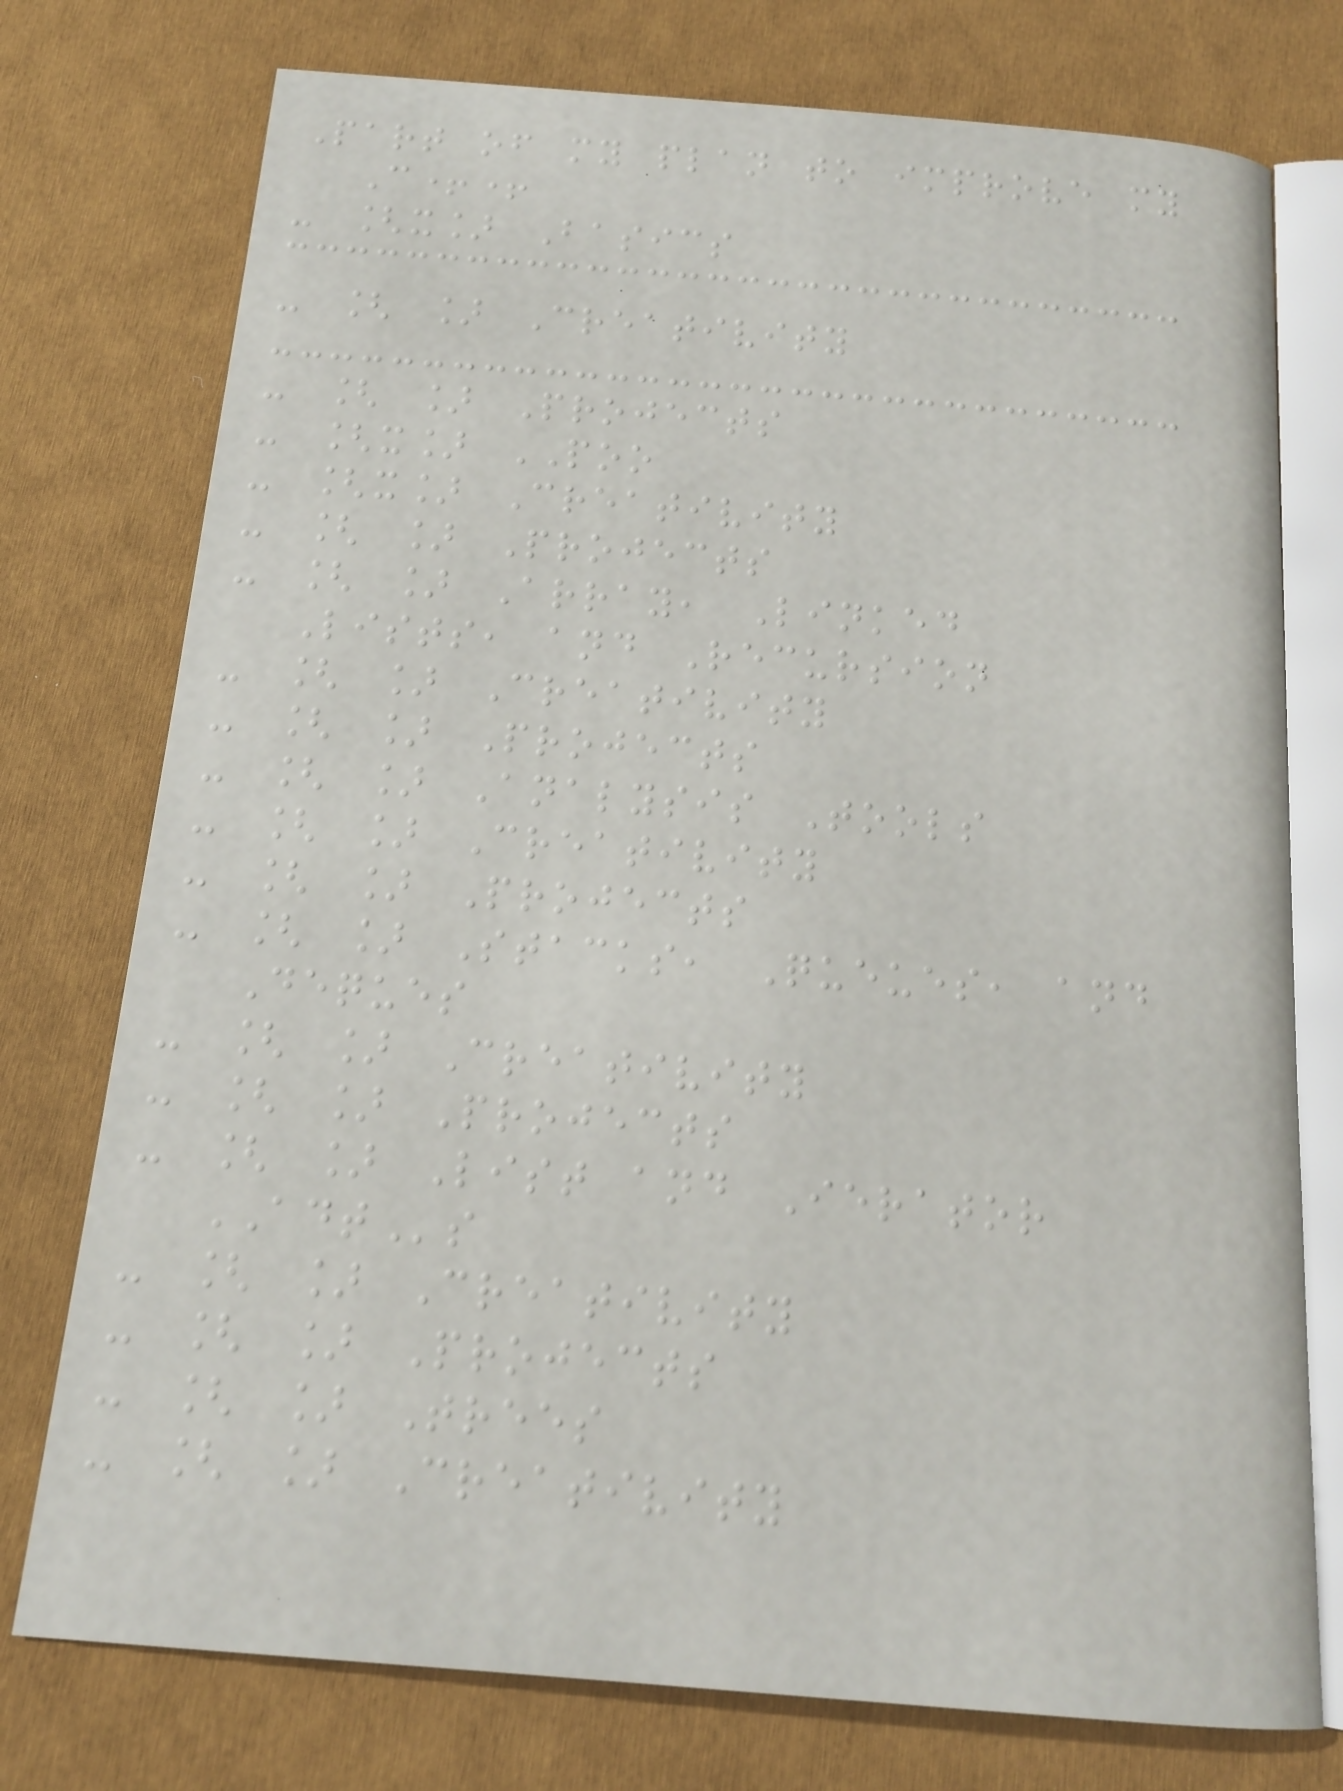Part of my plan to improve my
C++
- [x] Basics
- [ ] Creativity
- [ ] Projects
- [x] POO
- [x] Creativity
- [ ] Projects
- [ ] Array, Linked
Lists, and Recursion
- [ ] Creativity
- [ ] Projects
- [ ] Analysis Tools
- [ ] Creativity
- [ ] Projects
- [ ] Stacks, Queues, and
Deques
- [ ] Creativity
- [ ] Projects
- [ ] List and Ierator
ADTs
- [ ] Creativity
- [ ] Projects
- [ ] Trees
- [ ] Creativity
